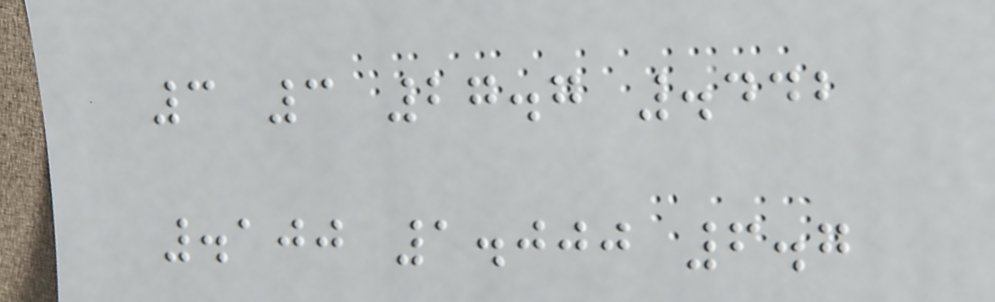3 3 27.7 .442
.100 1.000 6.7
